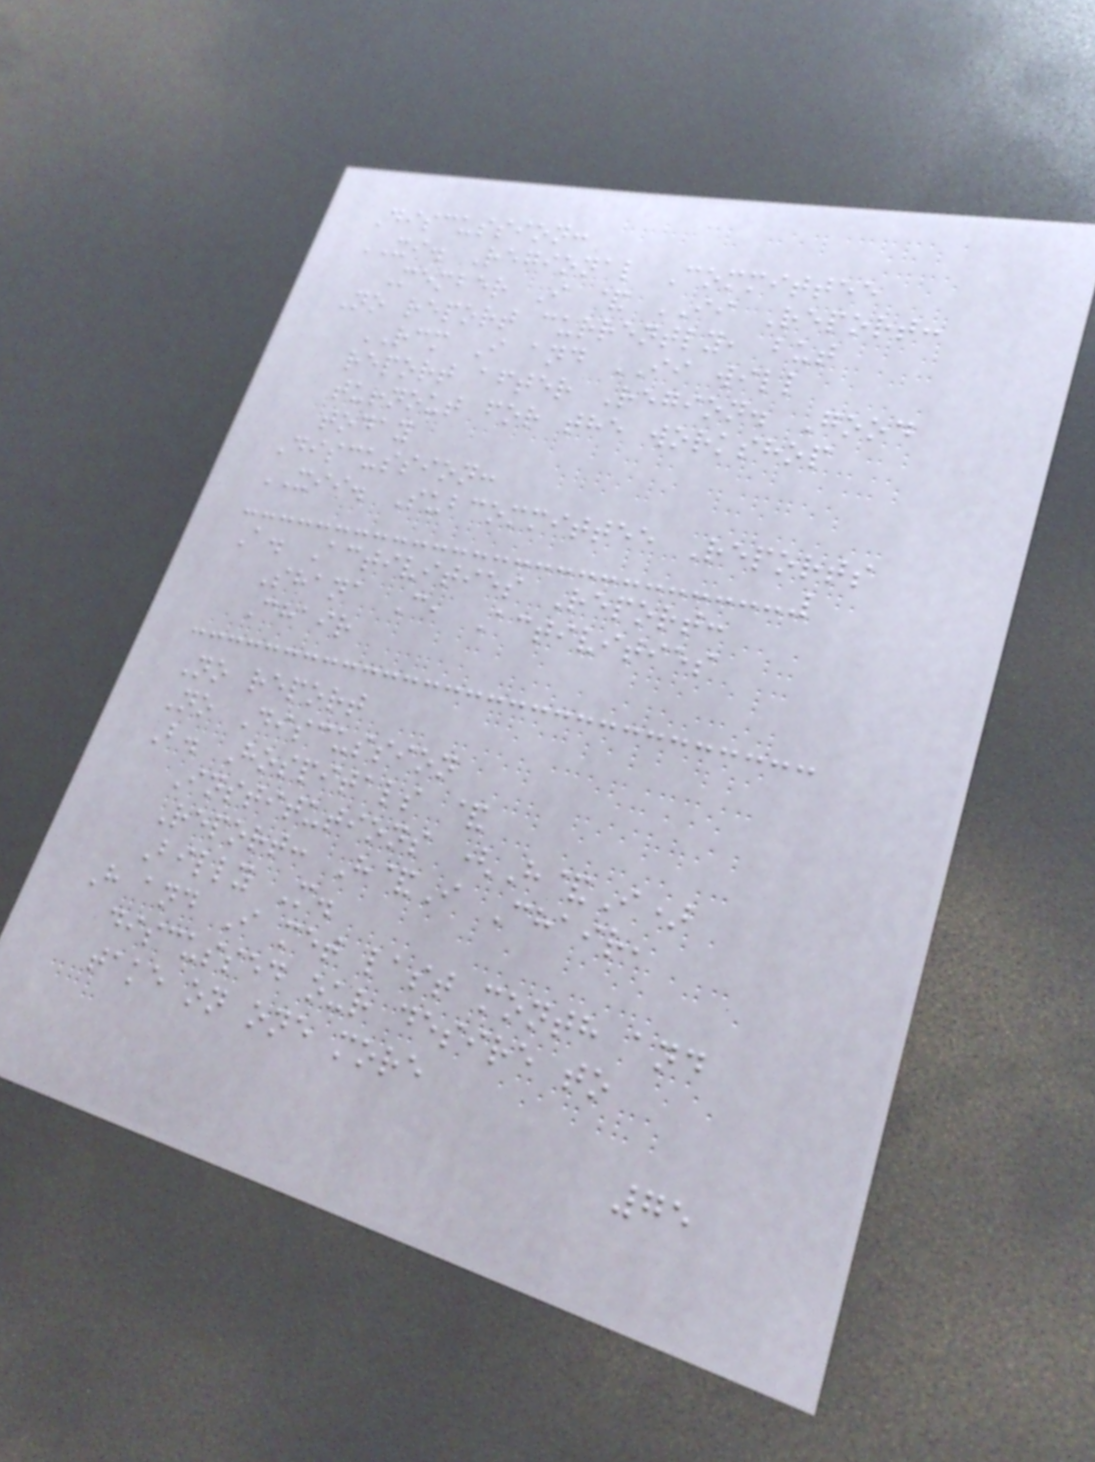Discussion:
XI. Regional Committee
Member I & II Report:
No report currently, but
RCM I and II will
report after Region. Good
turnout for the workshop
today
Discussion:
XII. Subcommittee Reports
A. Activities Report:
Shana C, Activities
Chair
No report
No Discussion
B. Hospitals &
Institutions (H&I)
Report: H&I Chair,
Billy M.
H and I met last month and
discussed our desire to
take on one more
75
